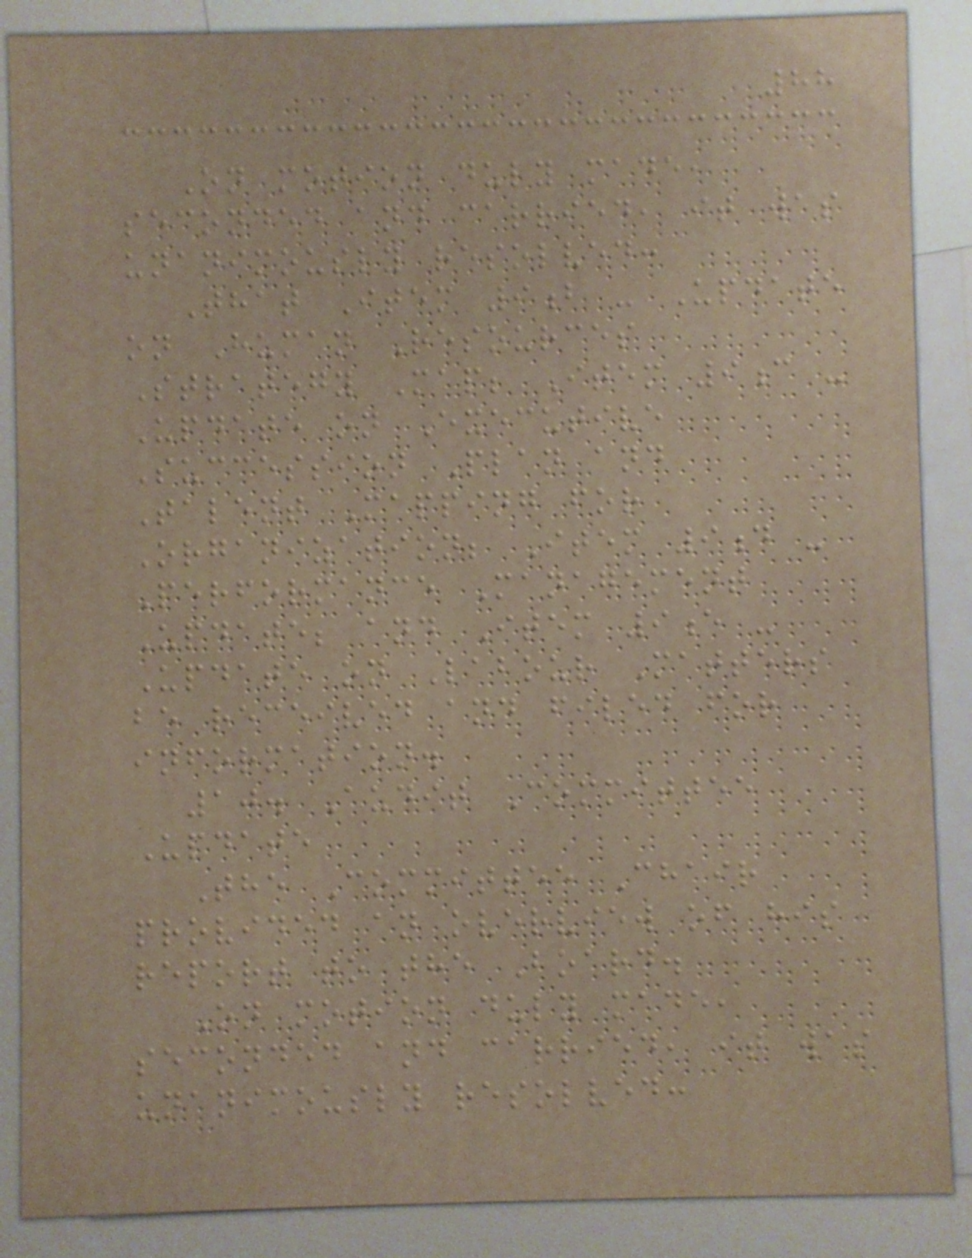88
On motion duly made,
seconded and carried, it was
unanimously resolved:
That Item 9b - Update
on Human Resources
Strategy Map; Item 9c -
Update on Executive
Succession Plan and
Talent Mapping for
Organization; Item 9d -
Performance Management
Update; and Item 9e -
Update on Labour Matters
be received and filed for
information.
10. Audit Committee
Update
The Committee Chair
provided an overview of his
report to the Board.
On motion duly made,
seconded and carried, it was
unanimously resolved:
